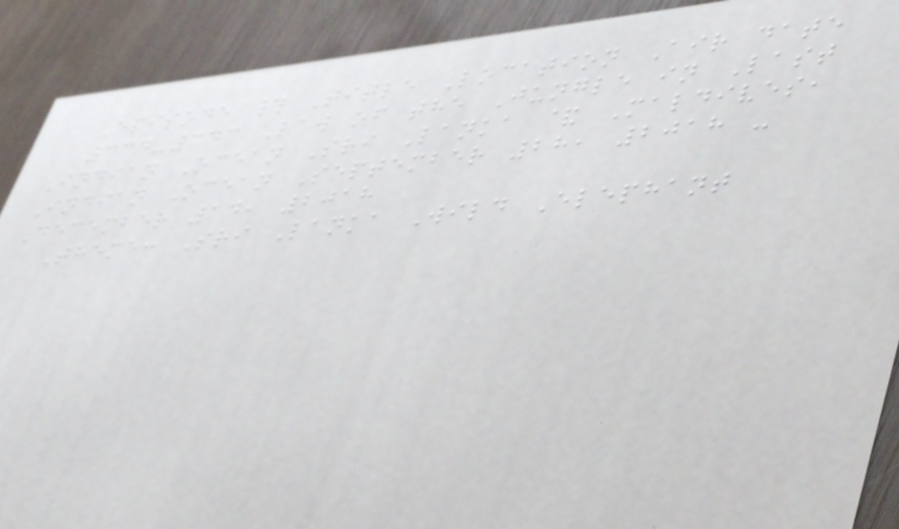Episode # Title Location Air date
334-343 Law of the Jungle in Last
Indian Ocean Sri Lanka & Maldives,
Indian Ocean September 28, 2018 -
December 14, 2018
Theme: Sri Lanka Wild Elephant
